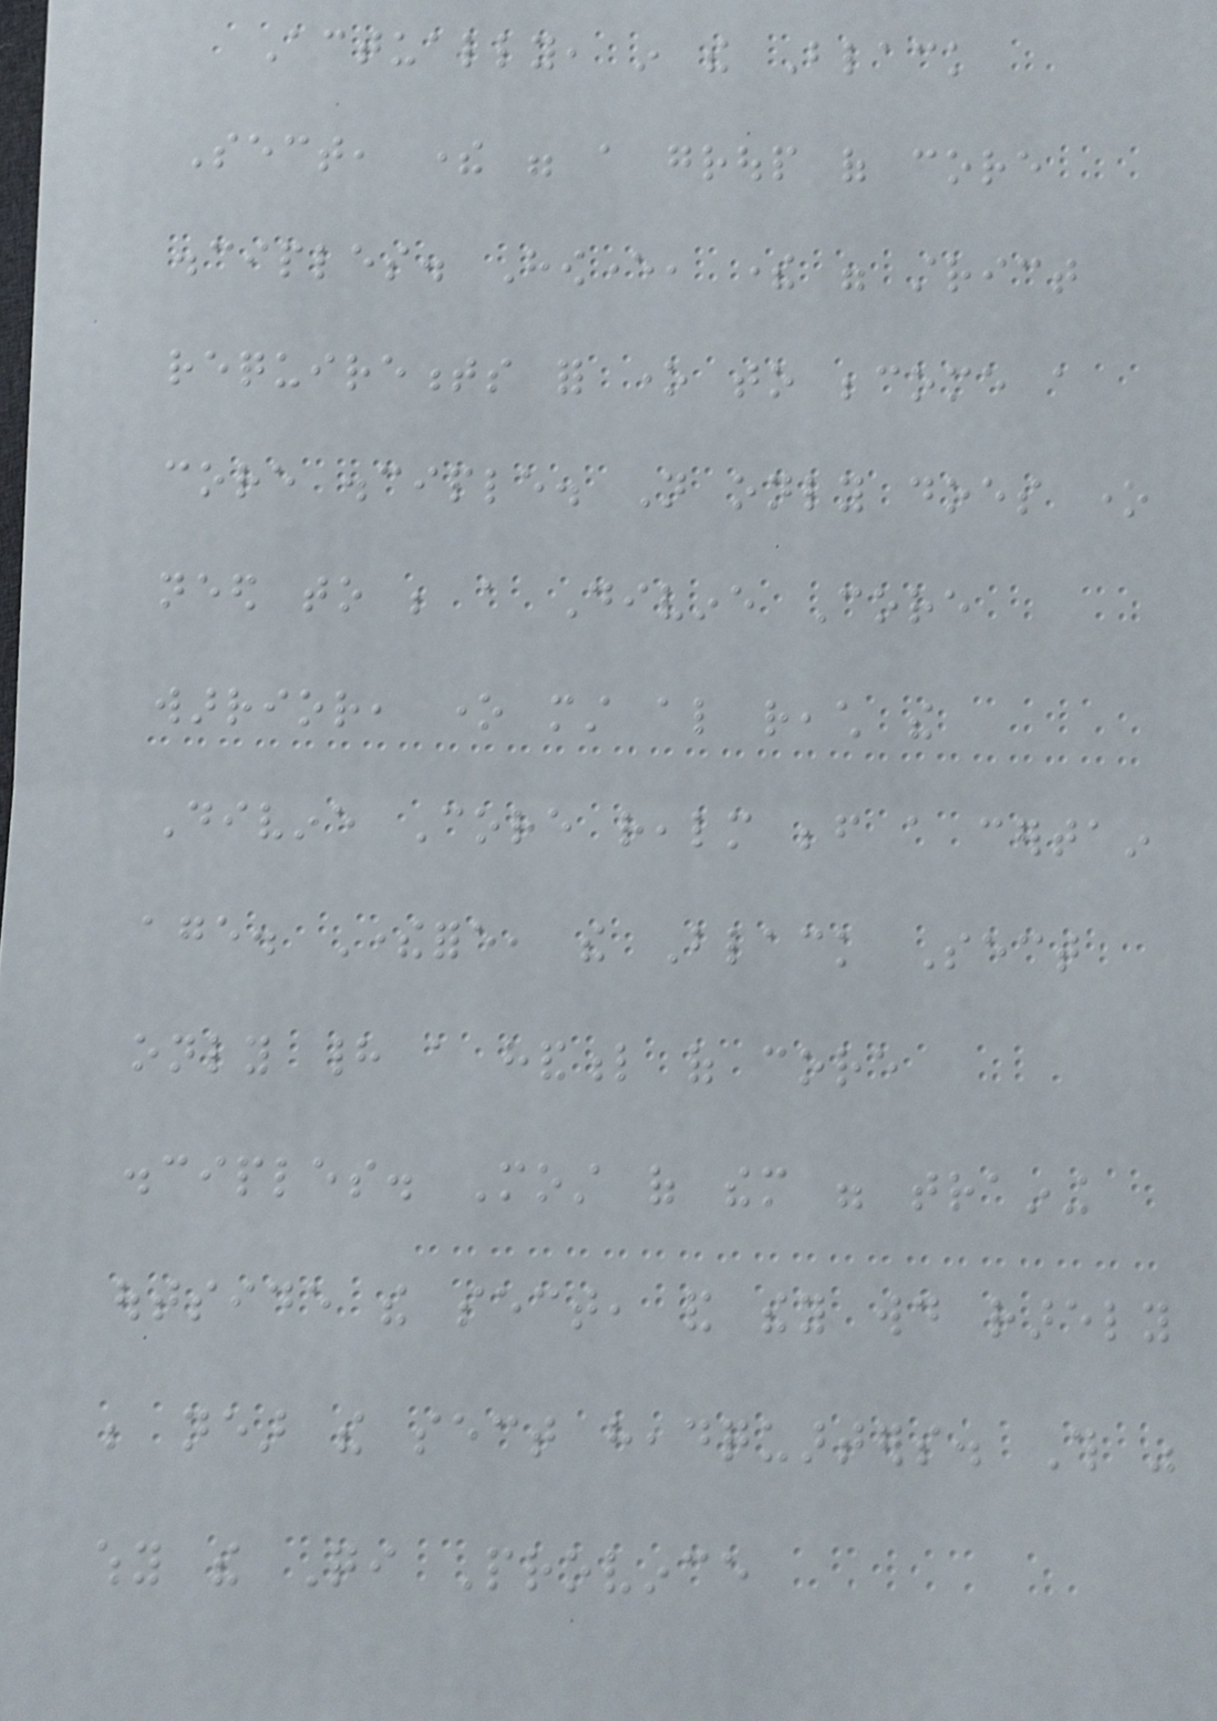Actually, in the Black
Sect, there were a group of core
disciples. However, there were strict
requirements for one to become a
core disciple. Not only does one
need to be a Divine Core
warrior, one must also reach the
Divine Core realm before a certain
age. Therefore, the Black Sect
only had a handful of core
disciples. Most of them were training
outside the sect, and they would rarely
be near the sect headquarters. This was
why the Qi Province
